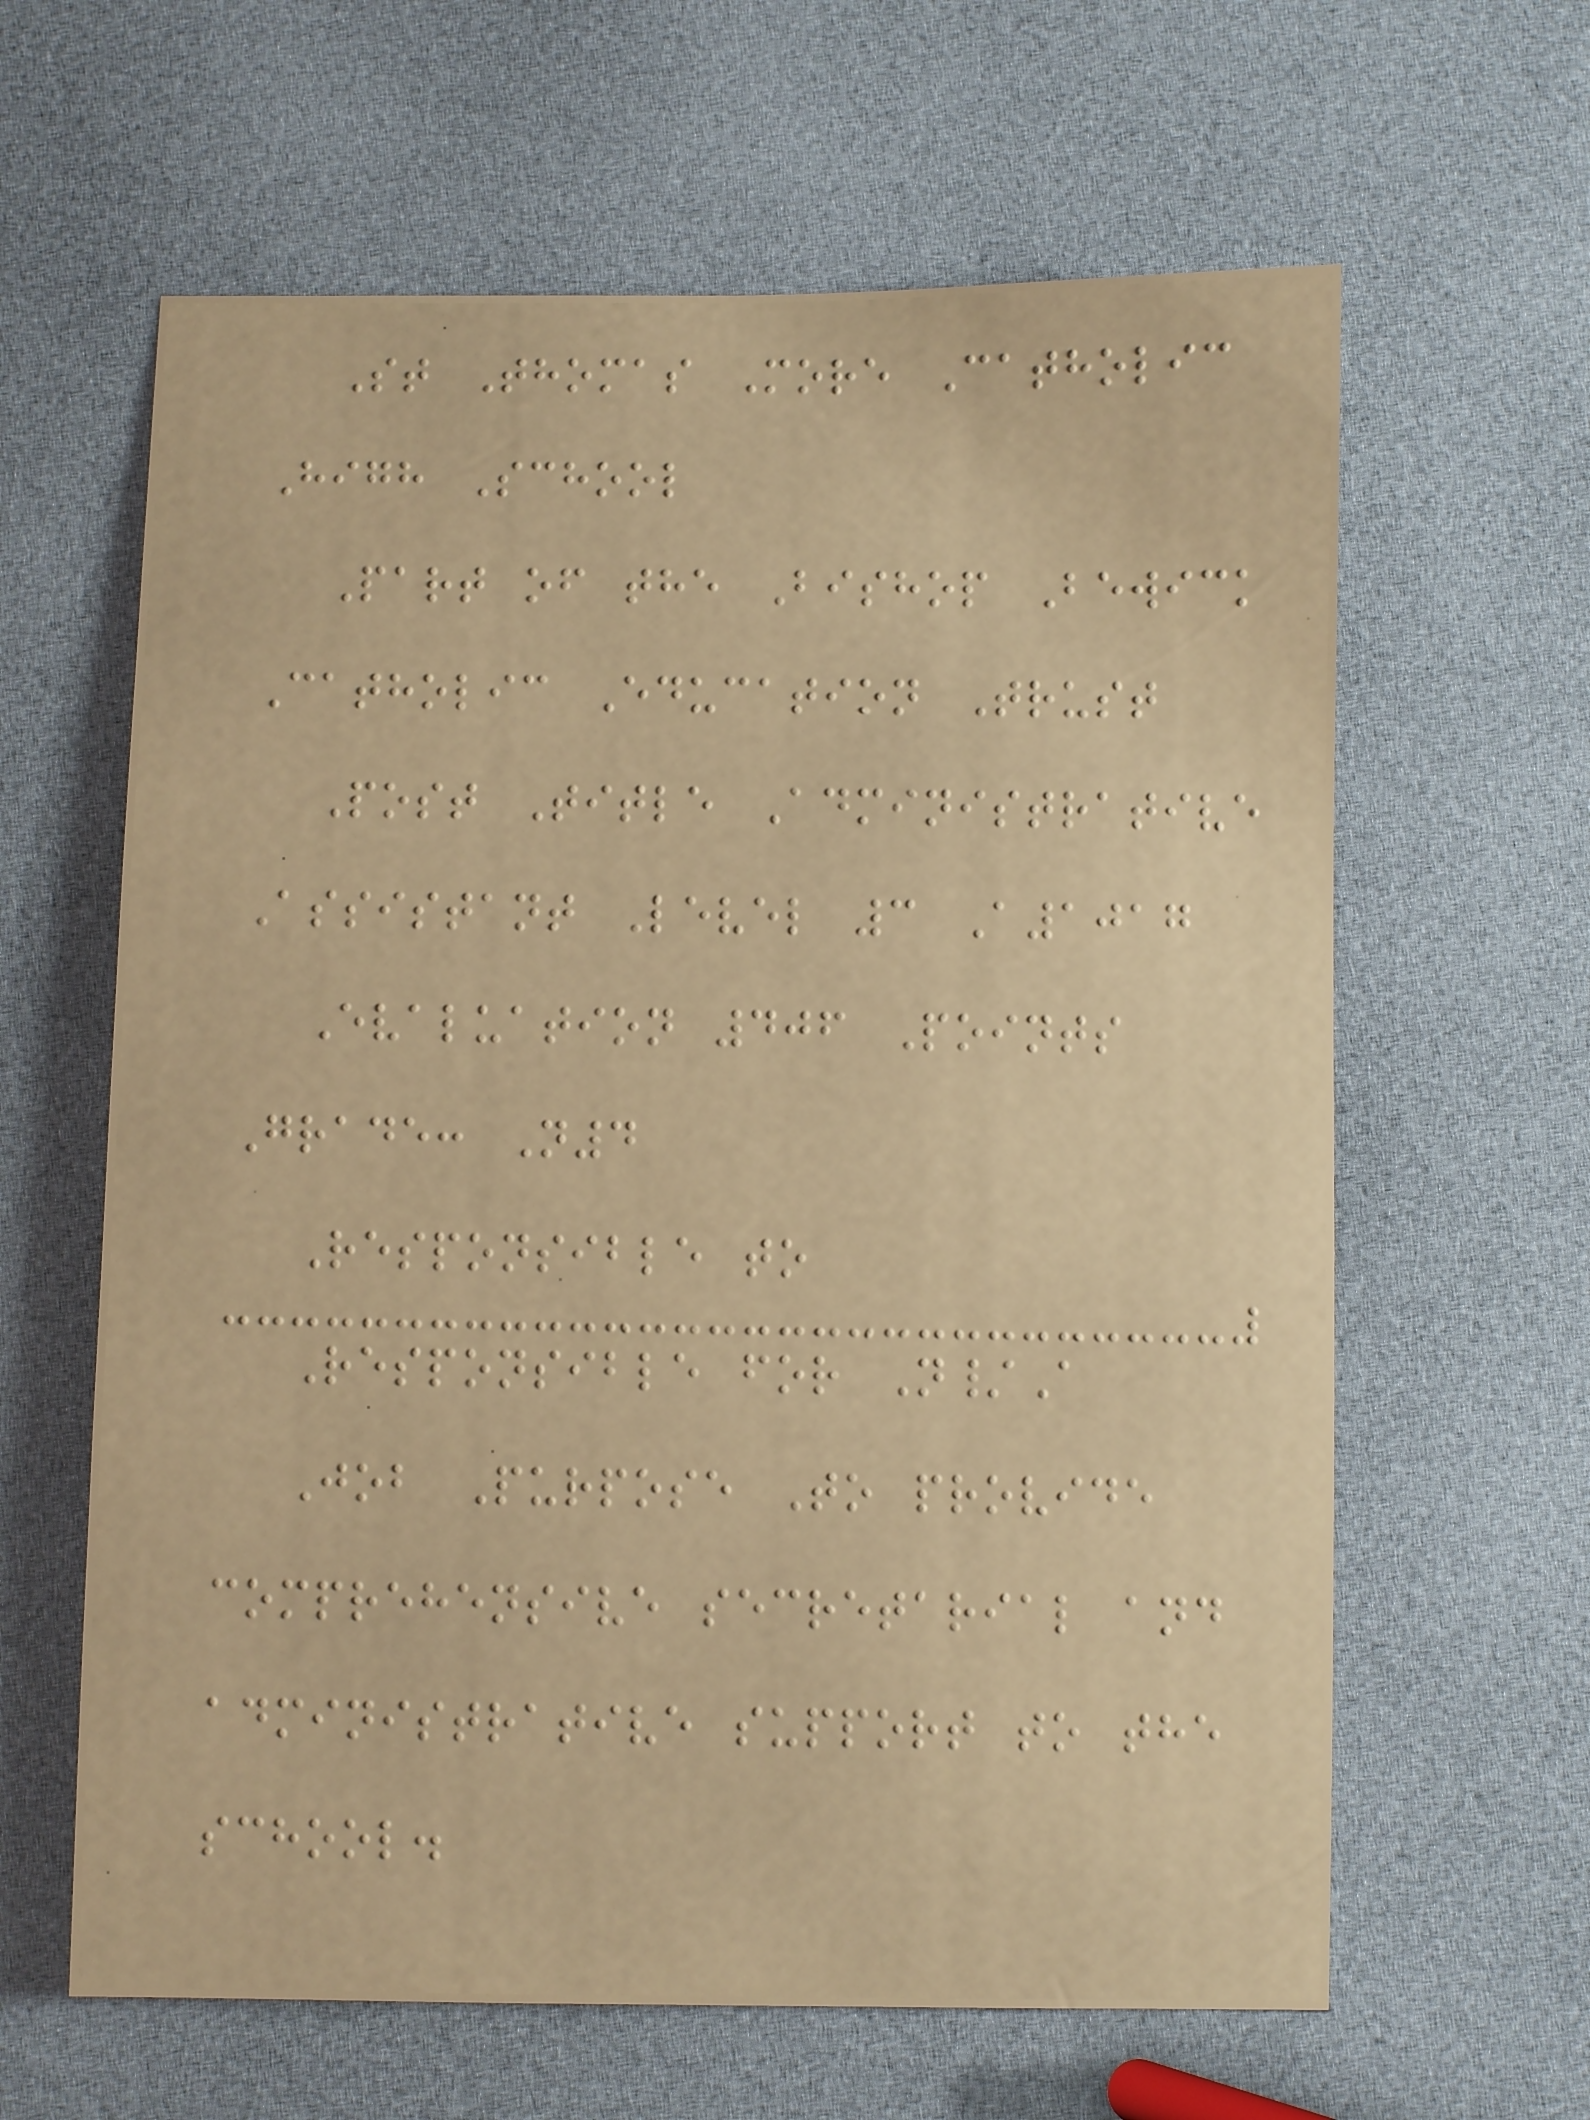St Thomas More Catholic
High School
Part of the Bishop Bewick
Catholic Education Trust
Post Title Administrative
Assistant Level 3 A1017
Evaluation 406 Points
Grade: N4
Responsible to
Responsible for N/A
Job Purpose To provide
comprehensive secretarial and
administrative support to the
school.
